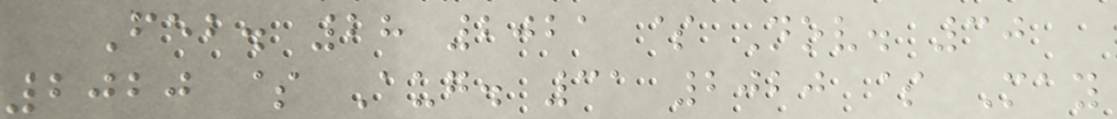Feb. 28 2021 $ Nov. 30
2020 $ Aug. 31 2020 $ May
